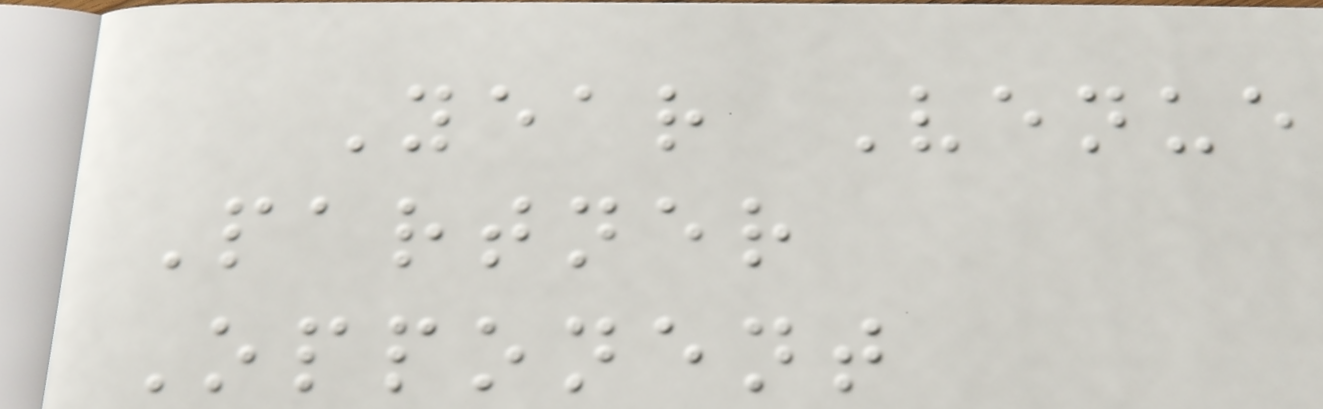Year Venue
Partner
Opponent
